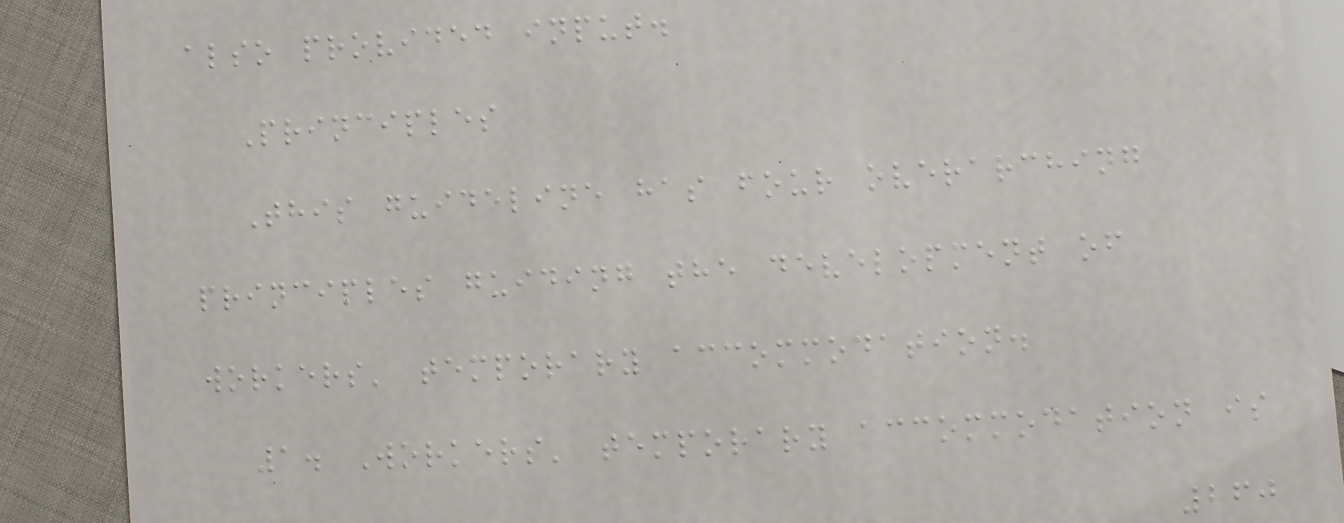also provided input.
Principles
This guideline has four overarching
principles guiding the development of
workers' temporary accommodation.
1. Workers' temporary accommodation is
260
